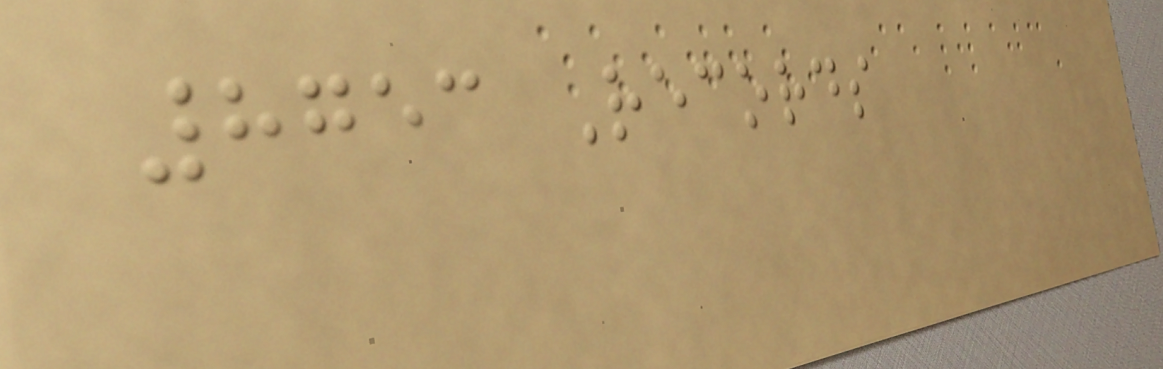8753 Records
